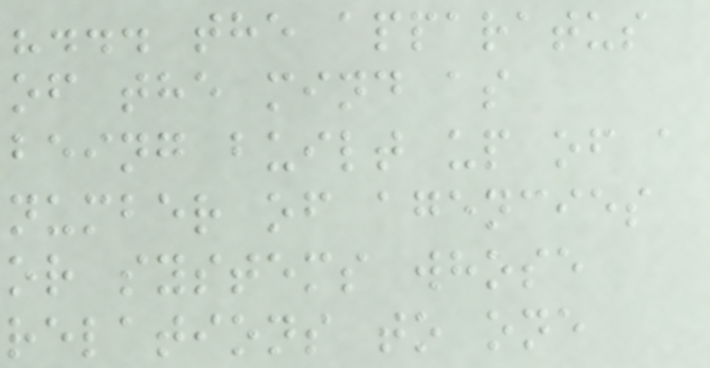"... the apparatus
of the mind as
being built up of a
number of agencies
or systems whose
relations to one
